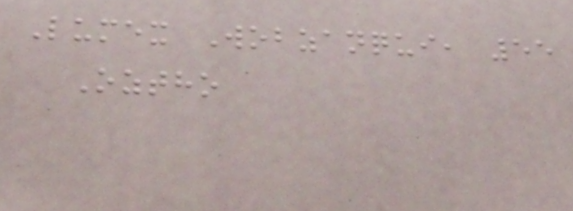Lumex Wobzanqui, 55
Oztho
